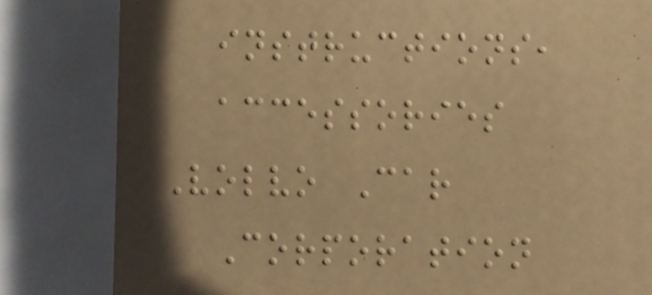instructions,
accessories
Volvo Car
Corporation
